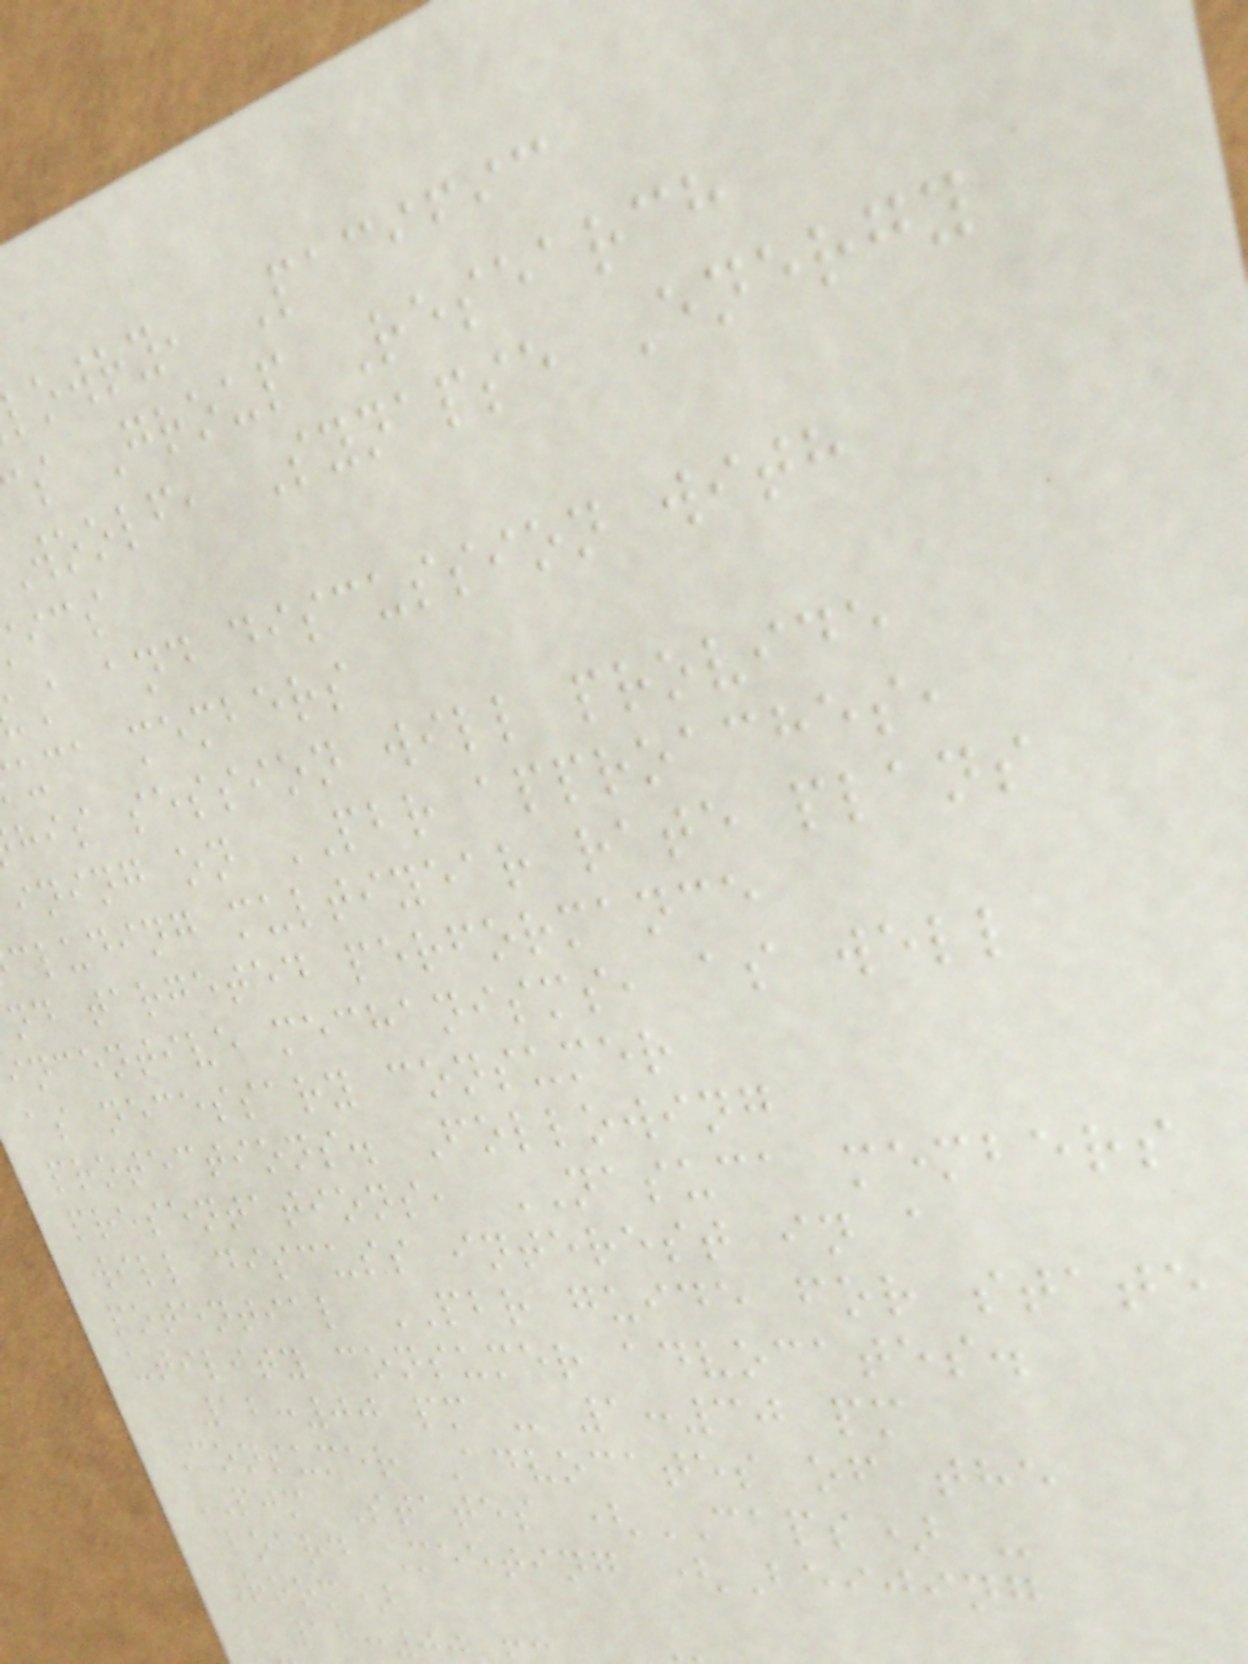owry, Pacific
s Group Research
woolf, Synapse Energy
A and discussion with
uca members
his session will provide
ining on PBR approaches,
cluding multiyear rate plans
nd targeted performance
incentive mechanisms, as well
as necessary consumer
protections. Following
presentations, NASUCA members
will discuss interest in a
potential PBR guide for state
utility consumer advocates.
12:00 pm - 1:30 pm
Consumer Advocates of the
PJM States (CAPS) -
Board Meeting (Beijing
Room)
